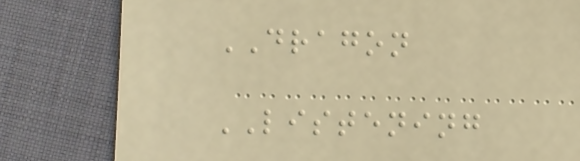DRAGON
LISTENING
